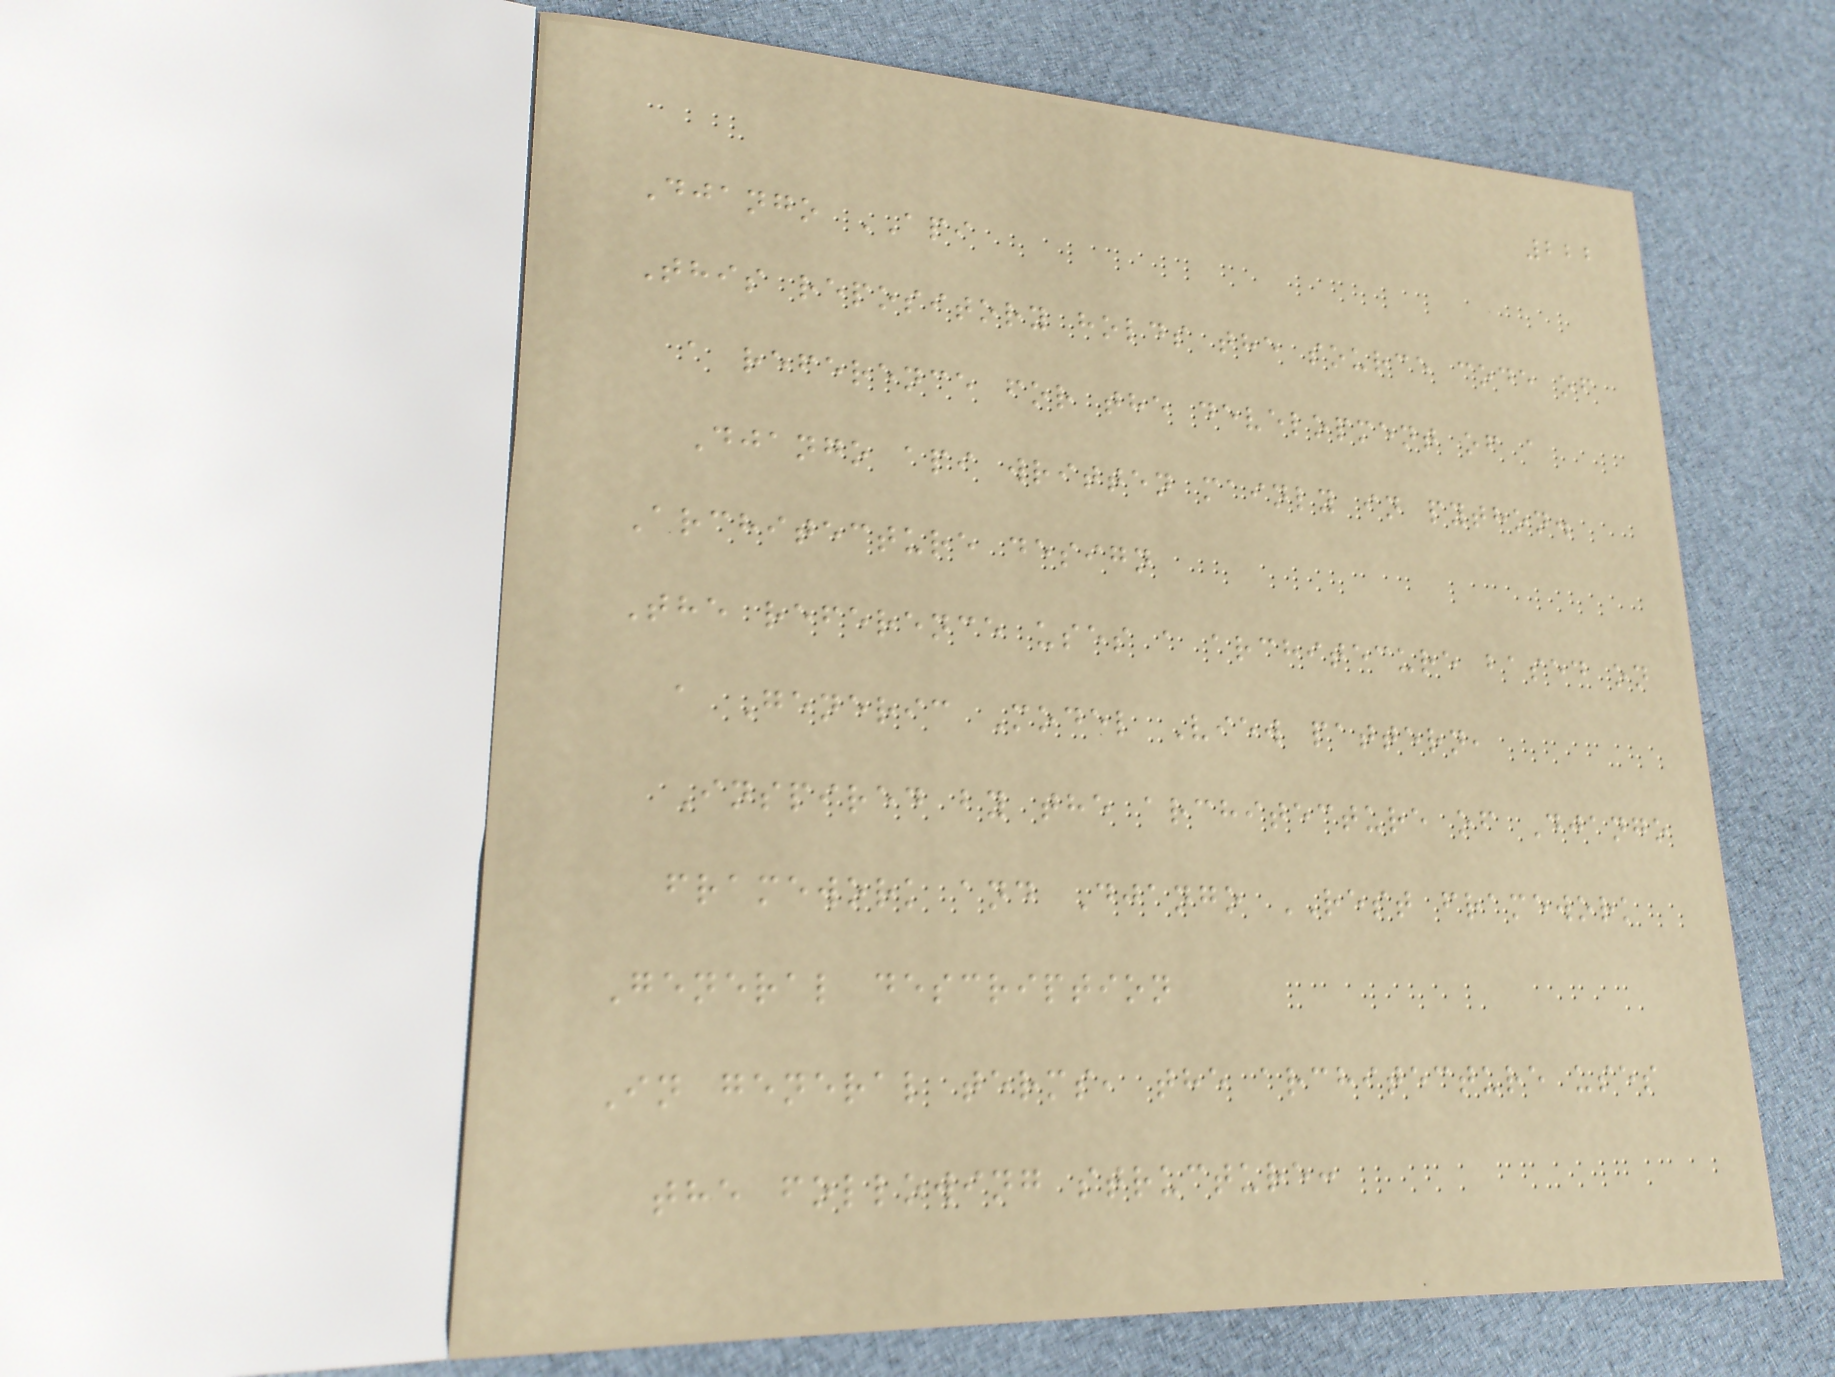222
Django API
This repository holds the source code of
a reference for the development of a
Django api written mainly in python.
Architecture design
The reference uses a architecure based on
a Generic Model View pattern,
Inspired by the architecture of Django
framework and Django REST framework
General description
In general terms, the architecture uses
the following structure:
